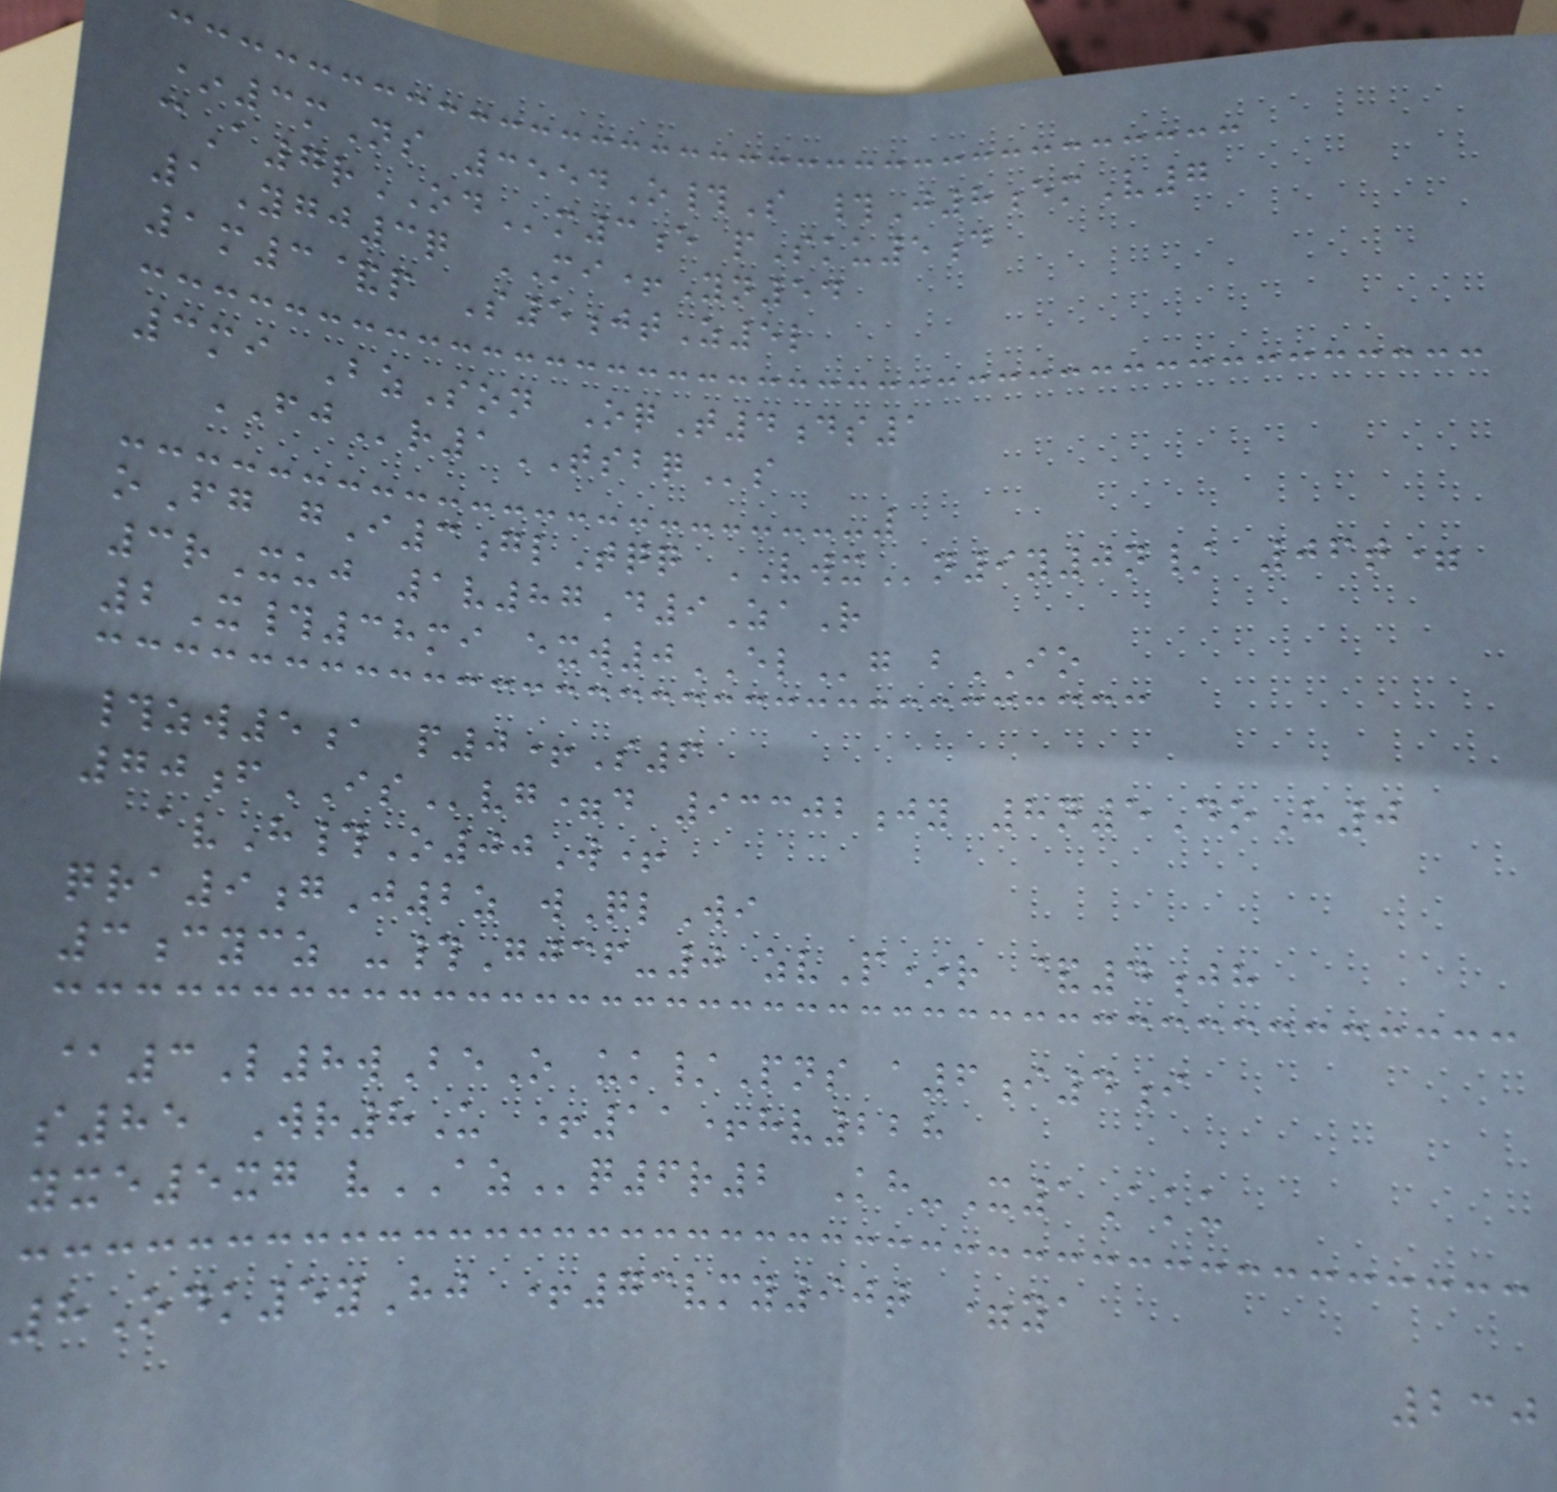*3mNs 3554O#S #J8emV7
cA7rODm3e pSku5d
1Ygj3q MI+Yn54
1m3&p S5jtZ5l
3mi BzSon OqT4ds1
FJr1TSBQs
oFg gI3glTqq VWXn9y0n/ 06t=
3rXuj 1v87D9ZaR
2X#38mi exw0ELg bIO
#zw5a p0+S6
70fISvg=d 93302jy 8n5DoH0
avH#O00W+
qra9gJ2z wQlWi
3cycz -#Gjcf-0 zvP*r &4jh
@3L8wBeO uk/Pns a6i4i
s85 Wr8U +11+hv228
yxe5xg vAZq6r2 Kh-X1Aku
8Odk5yHj +73vmy90t =ya
230
